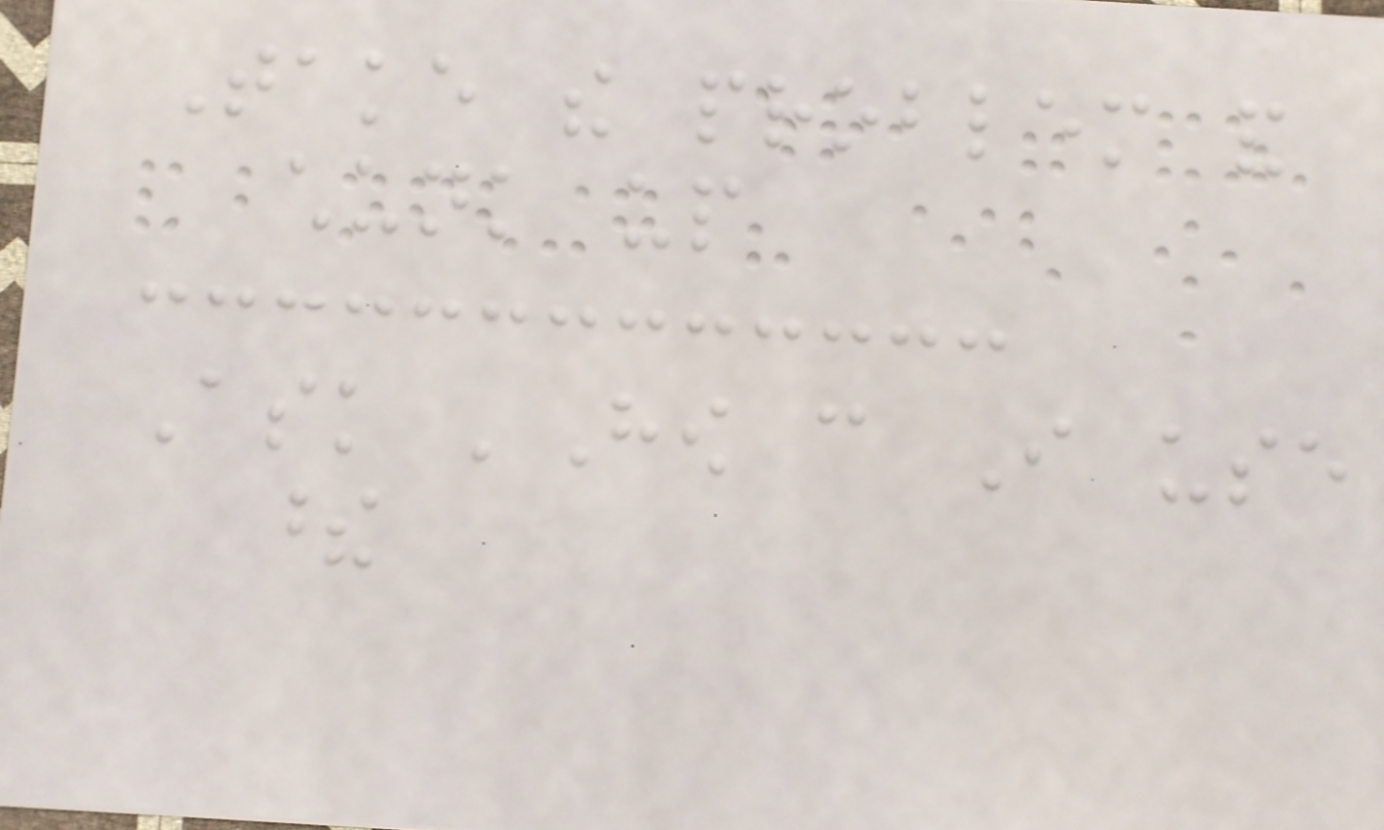Take the problem and
chunk up
Ask 'How can I use
these
